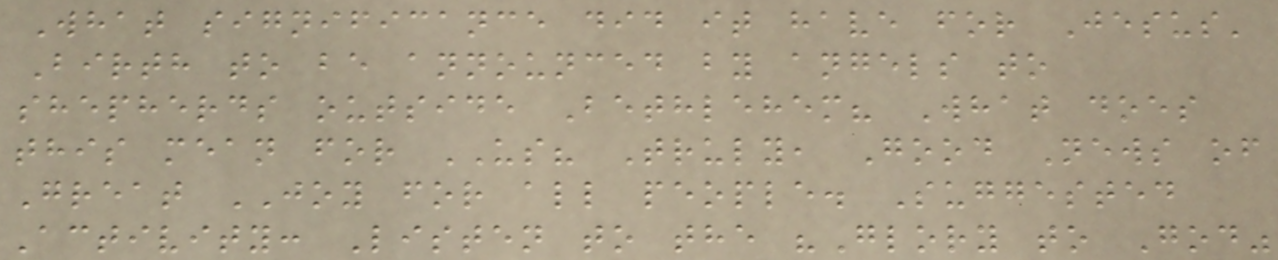What significance did it have for Jesus'
Birth to be announced by angels to
shepherds outside Bethlehem? What does
this mean for US? Truly, Good News of
Great JOY for all people. Suggested
Activity: Listen to the "Glory to God"
